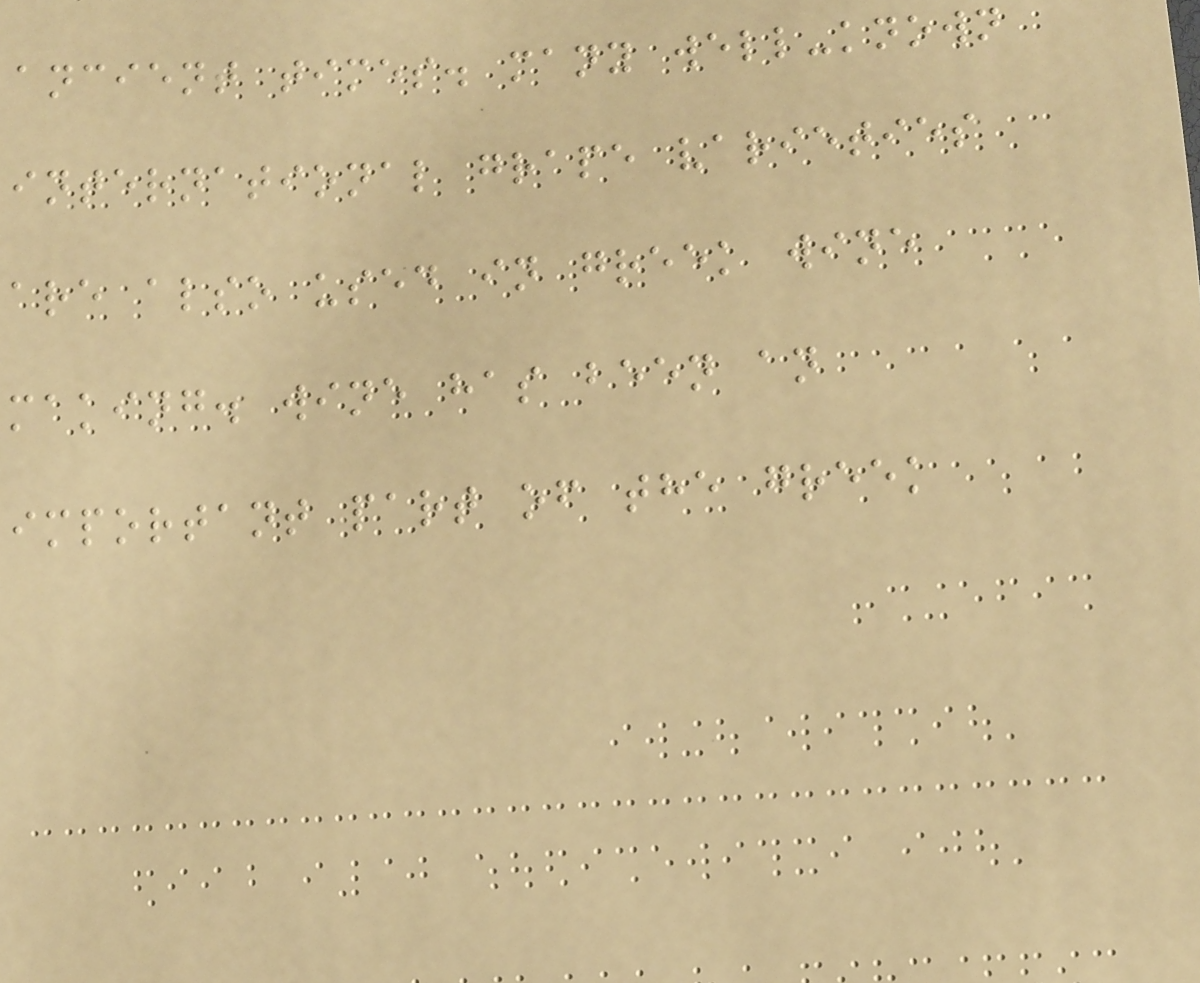ancient times. many well-known
international grape varieties
are also used in greek wine
making. wine has been an
important part of the greek
